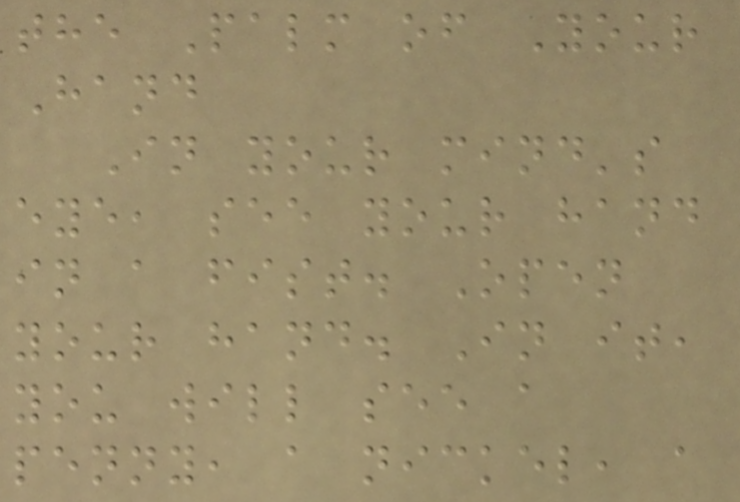the Palm of Your
Hand
In your mind's
eye, see your hand
in a fist. Open
your hand. In it,
you will see a
penny, a nickel, a
